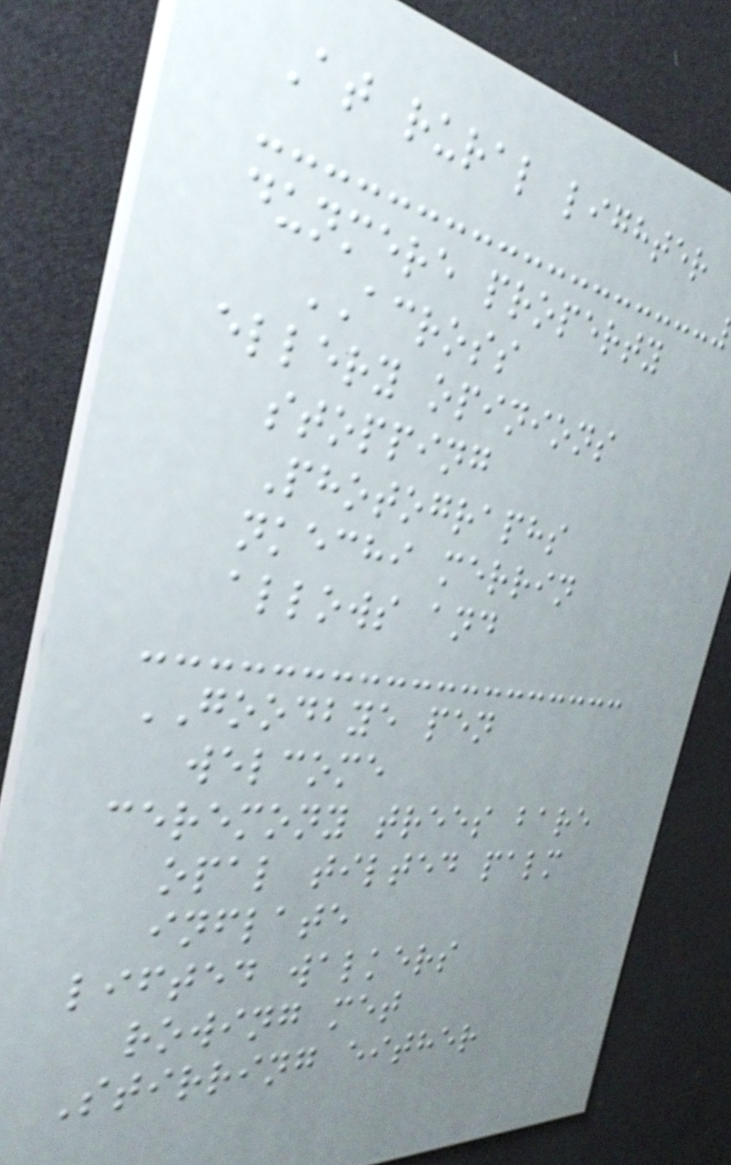At rural lighter
dunmere property
ACROSS
ellery opinions
stopping
Photographs
nkechi merrin
allows and
GOODBYE pen
welcome
ceremony trees bare
opal tilted palm
inflate
lifted walkers
rowing met
Stirring either
